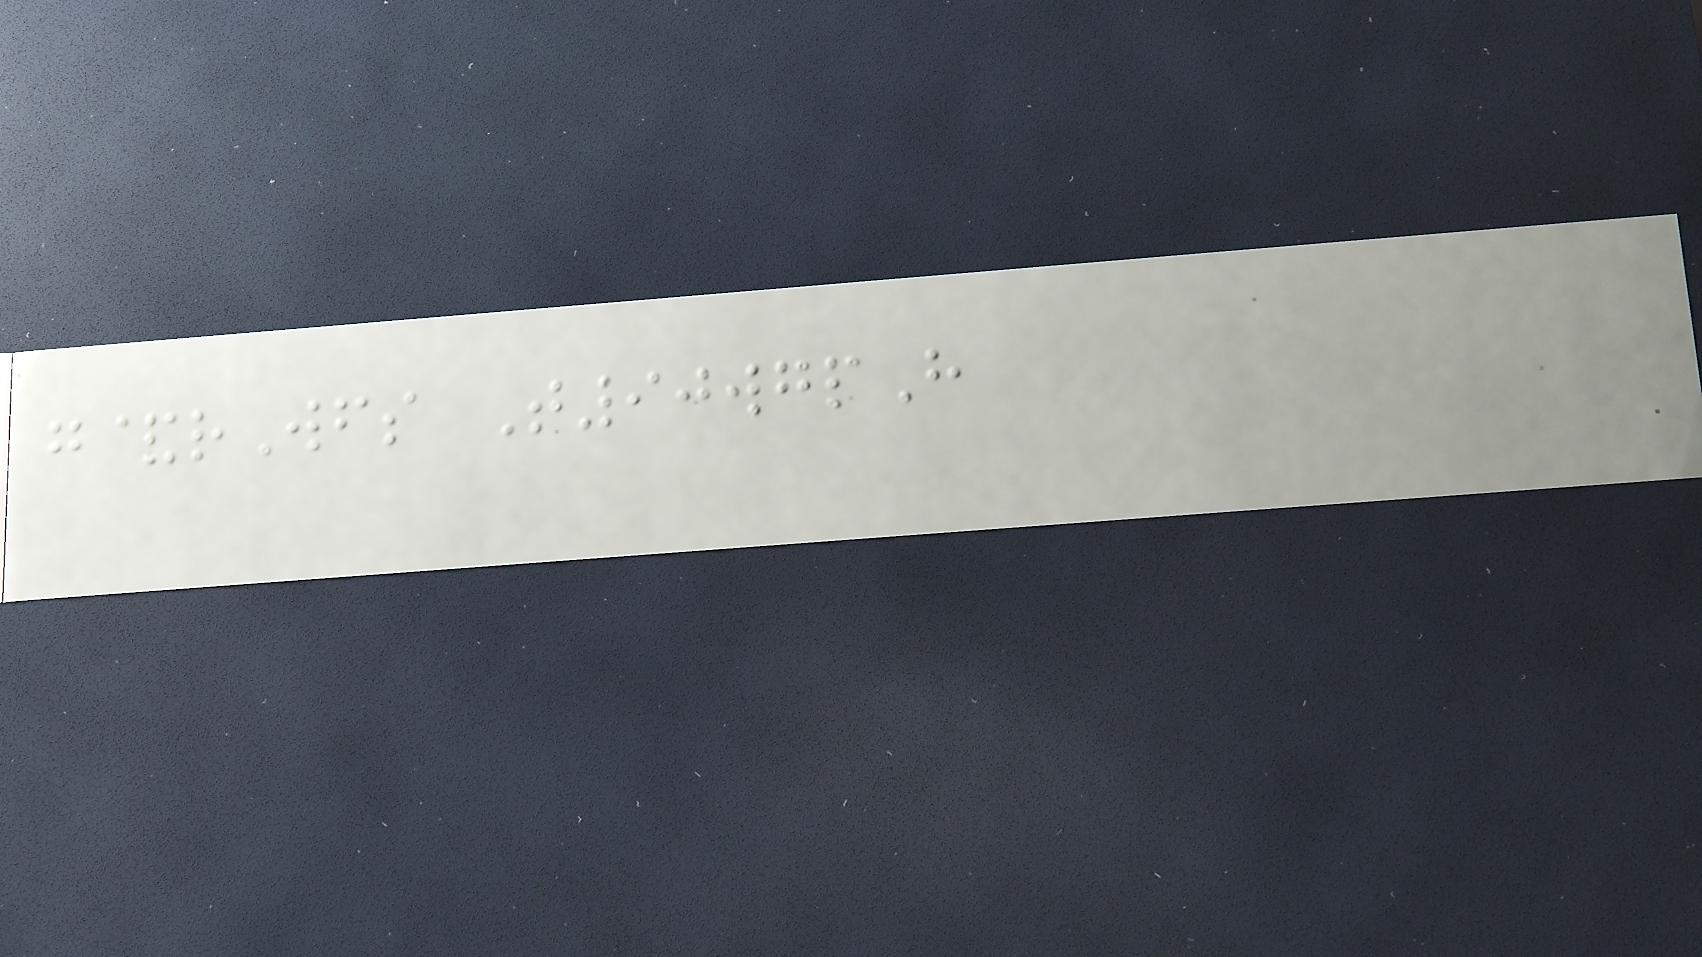g&rWfs T90wgpH
